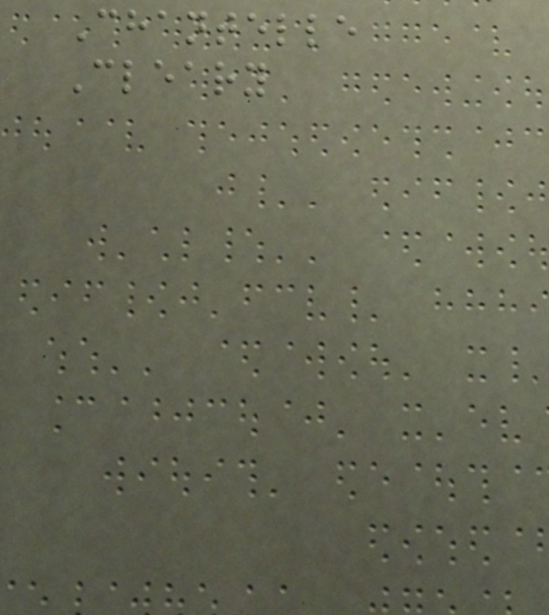Chantelle
Cleary
